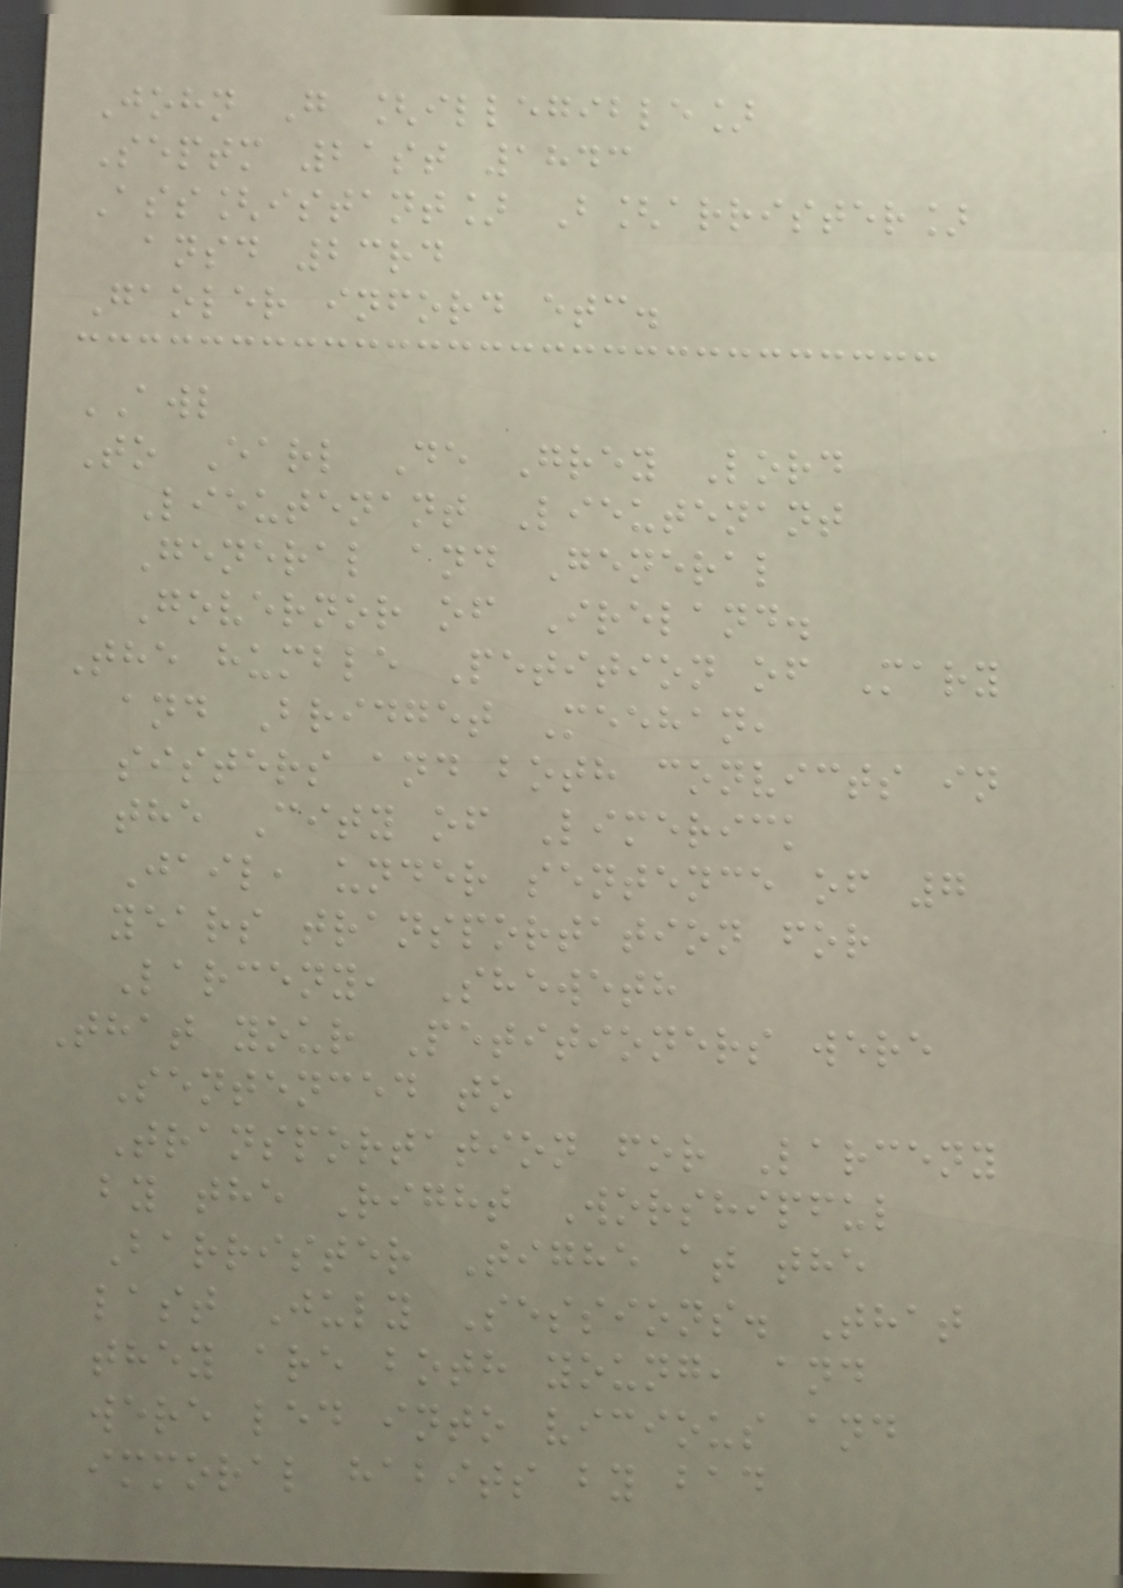John G [illegible]
Septm 21st 1843
Ass[istant] B[arrister]
ansd 23rd
Gaoler inford etc.
AWL
To Earl De Grey Lord
Lieutenant Lieutenant
General and General
Governor of Ireland.
The humble Petition of Mary
and Bridget Meehan,
sisters and both convicts in
the City of Limerick
Jail, under sentence of 7
years transportation for
Larceny, Sheweth
That your Petitioners were
Sentenced to
Transportation for Larceny
by the Right Worshipful
Barrister Tighe at the
last July Sessions. That
they are both young, and
were led into vicious and
immoral habits by bad
